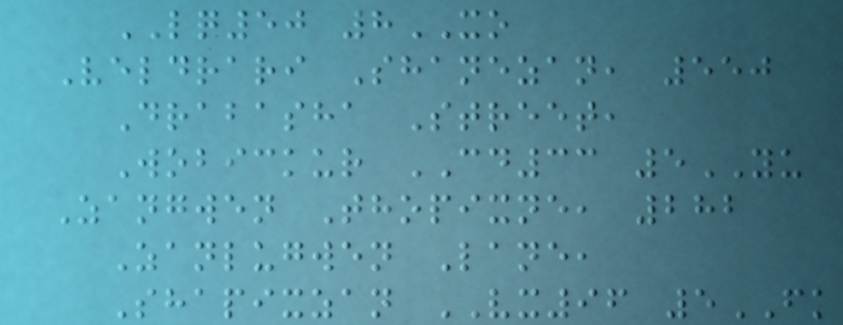LQ50 8XO
Veldrari Shanezan, 550
Drabasha Street,
Wobickur CD33 5YU
Zangwen Thopixne, 282
Zanlugwen Lane,
Shapixzan VX96 5FK
